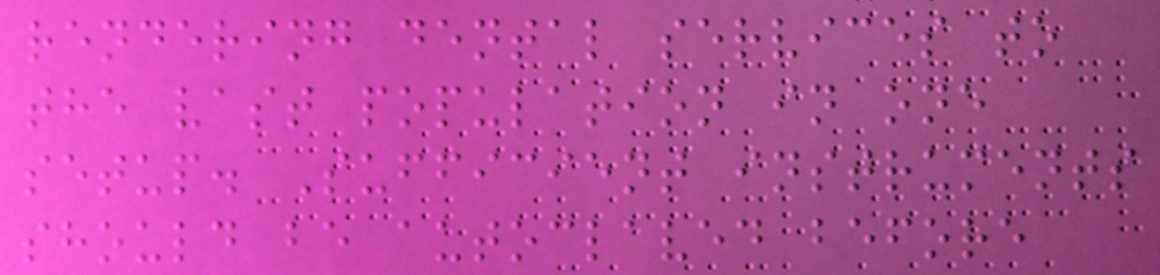rendering dental services to
the vast population in one
setup. Sufficient instruments
should be autoclaved before
